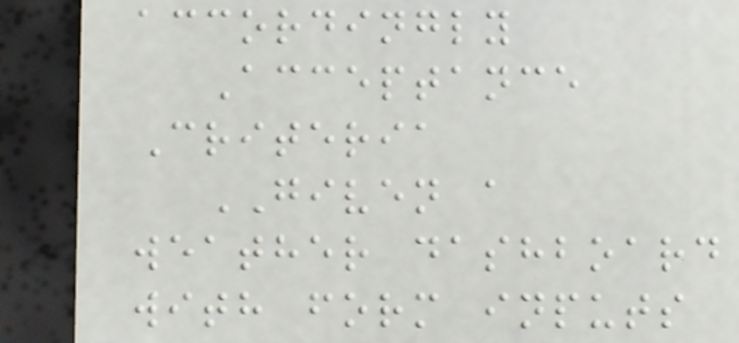accordingly
Acceptance
Criteria
GIVEN a
weather dashboard
with form inputs
